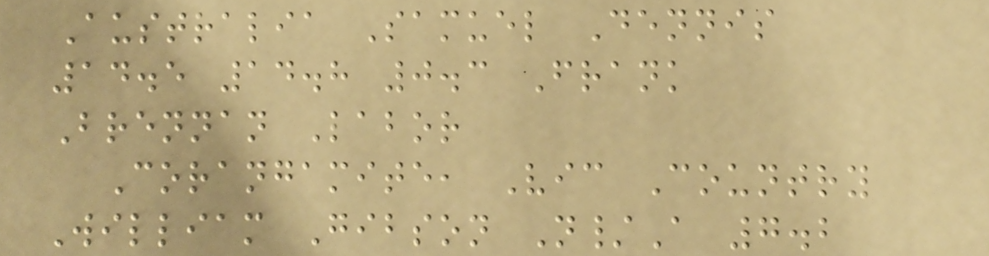Australia Samuel Dennis
14.5 14.8 0.3 Frank
Brennan Labor
Corangamite, Vic Country
William Gibson N/A 7.2
